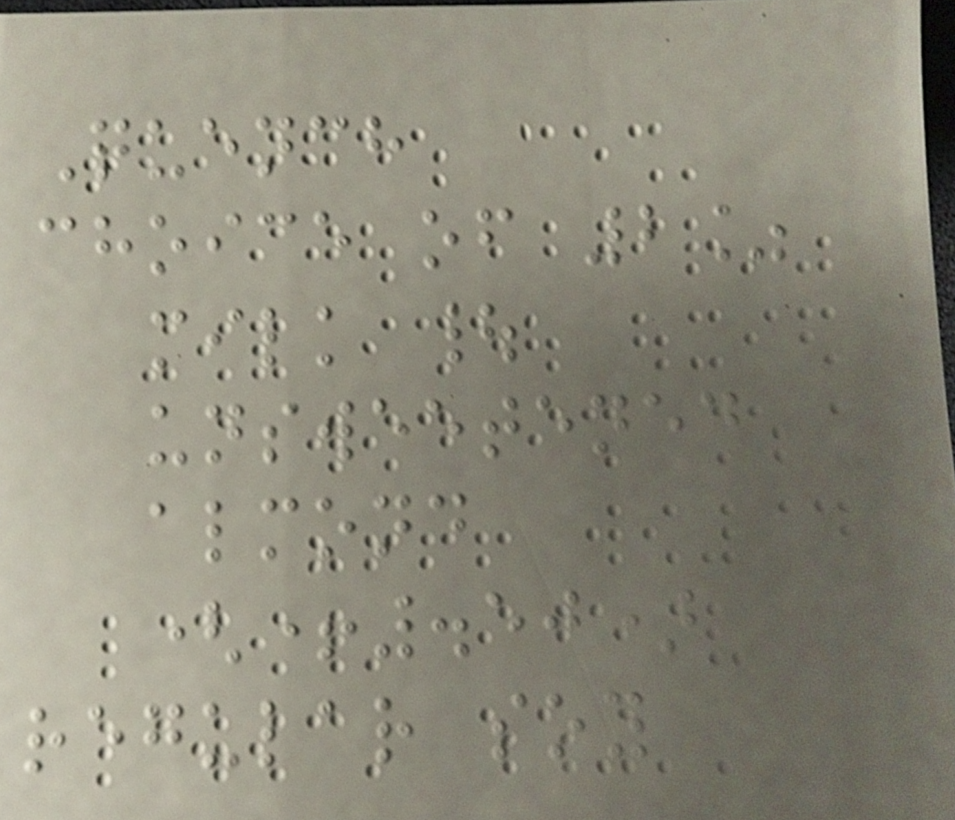Quench
choice of 2%
milk |
unsweetened
almond
(+.50)
regular soy
